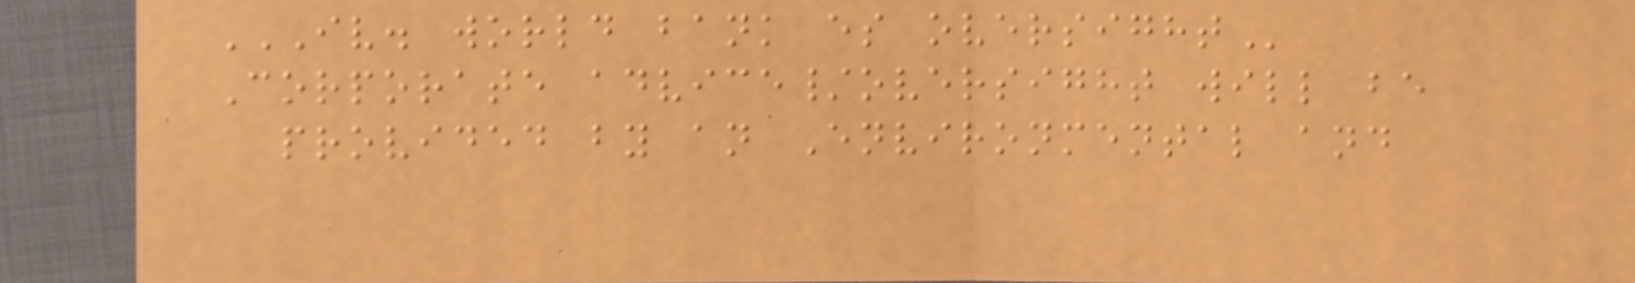IV. WORLD BANK ES OVERSIGHT
Corporate advice/oversight will be
provided by an Environmental and
